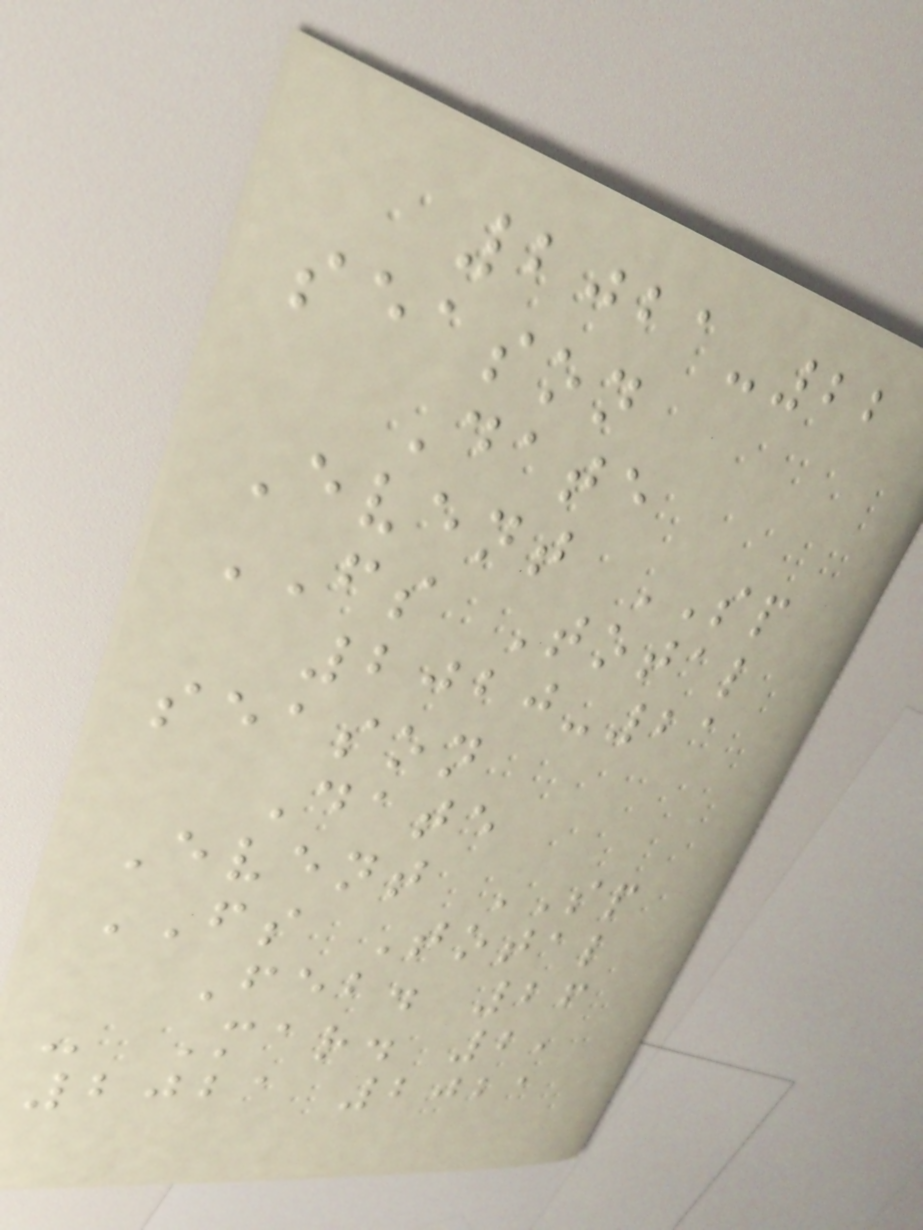2021-22
season
Date
Event SP
FS Total
2020-21
season
Date
Event SP
FS Total
Feb. 26
- Mar. 2,
2021 2021
